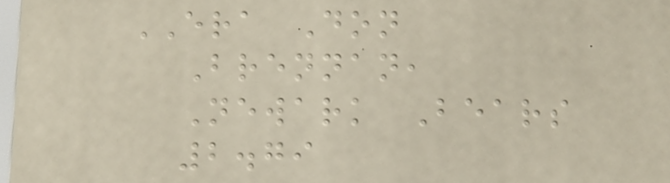ERA Don
Brennan,
Newark Bears
2.79
